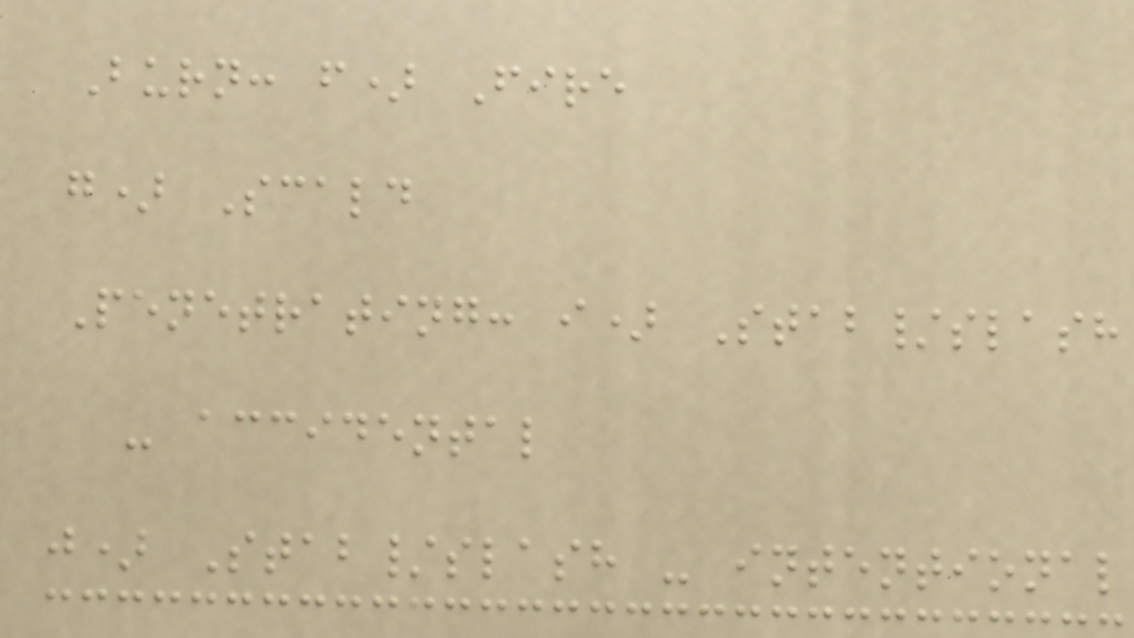Burn: f) Fire
g) Scald
Penetrating: i) Stab/slash
- accidental
j) Stab/slash - intentional
